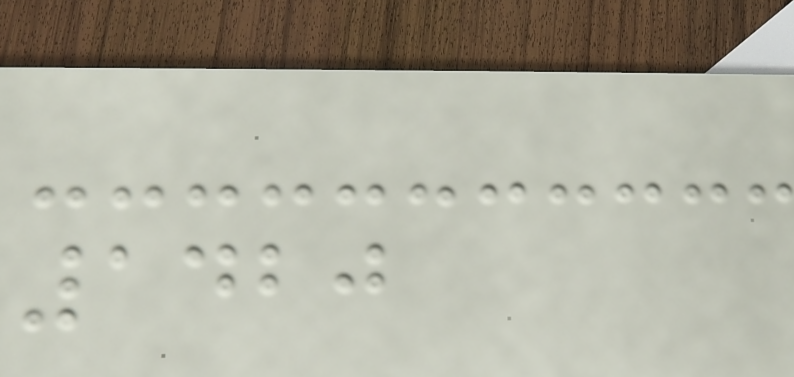1420
